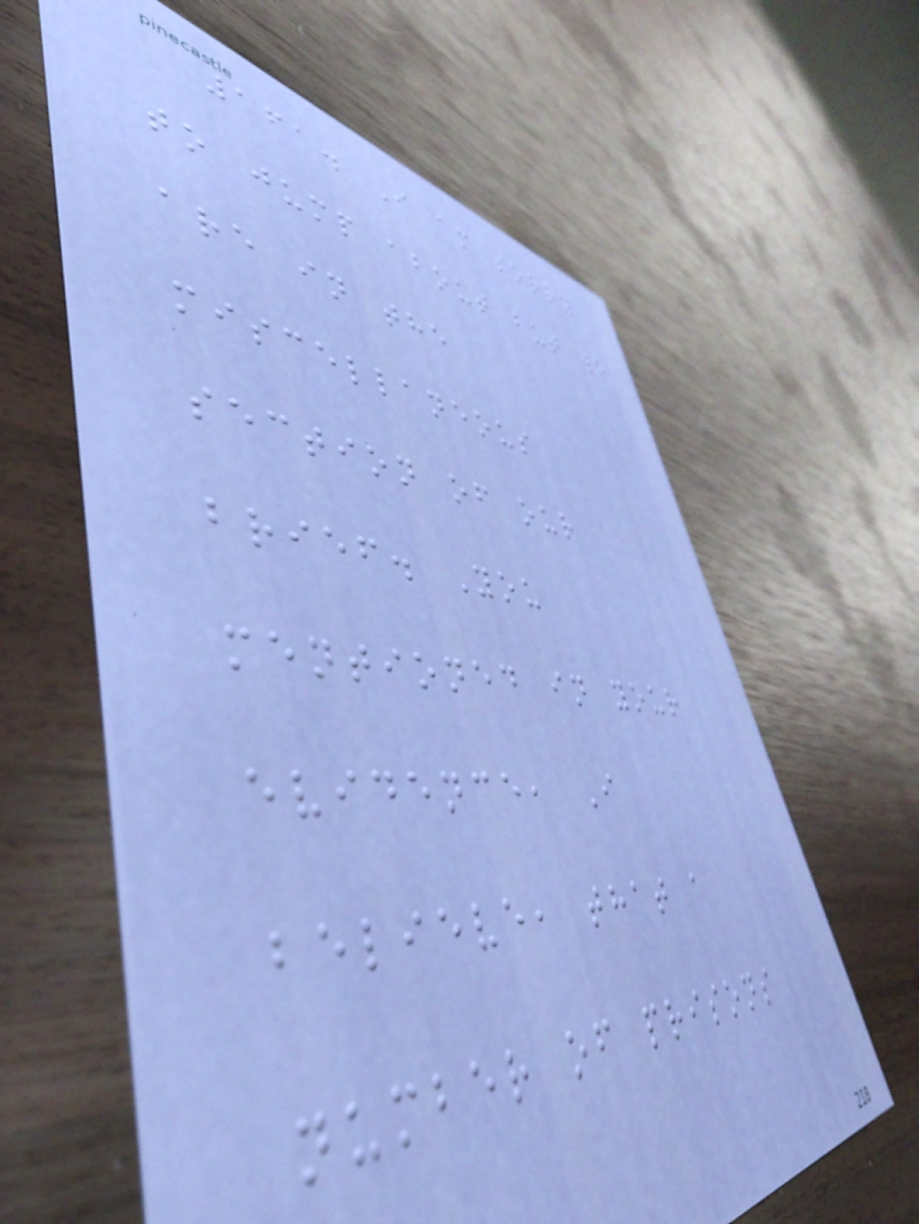161. I am sorry
to jump about but we
are in the
miscellaneous
section of our
brief. You
mentioned in your
evidence, I
believe, that a
number of prisons
